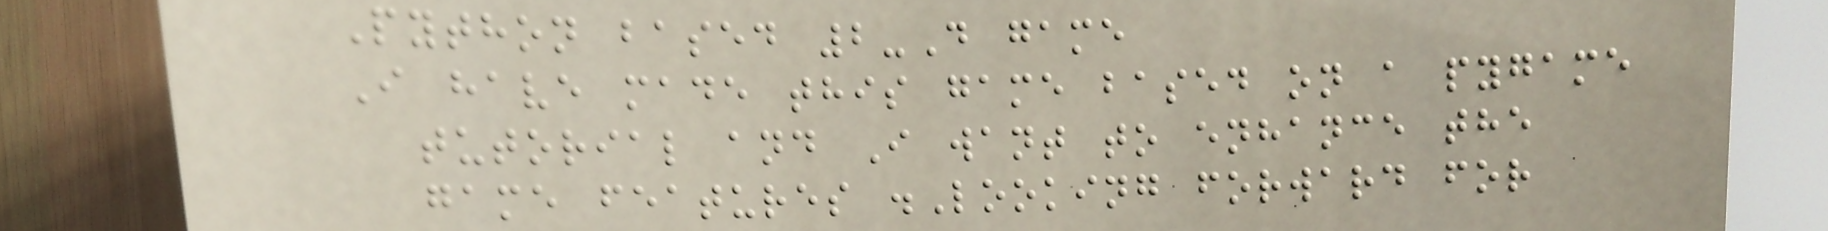Python based 2-D game
I have made this game based on a pygame
tutorial and I want to enhance the
game features .Looking forward for
